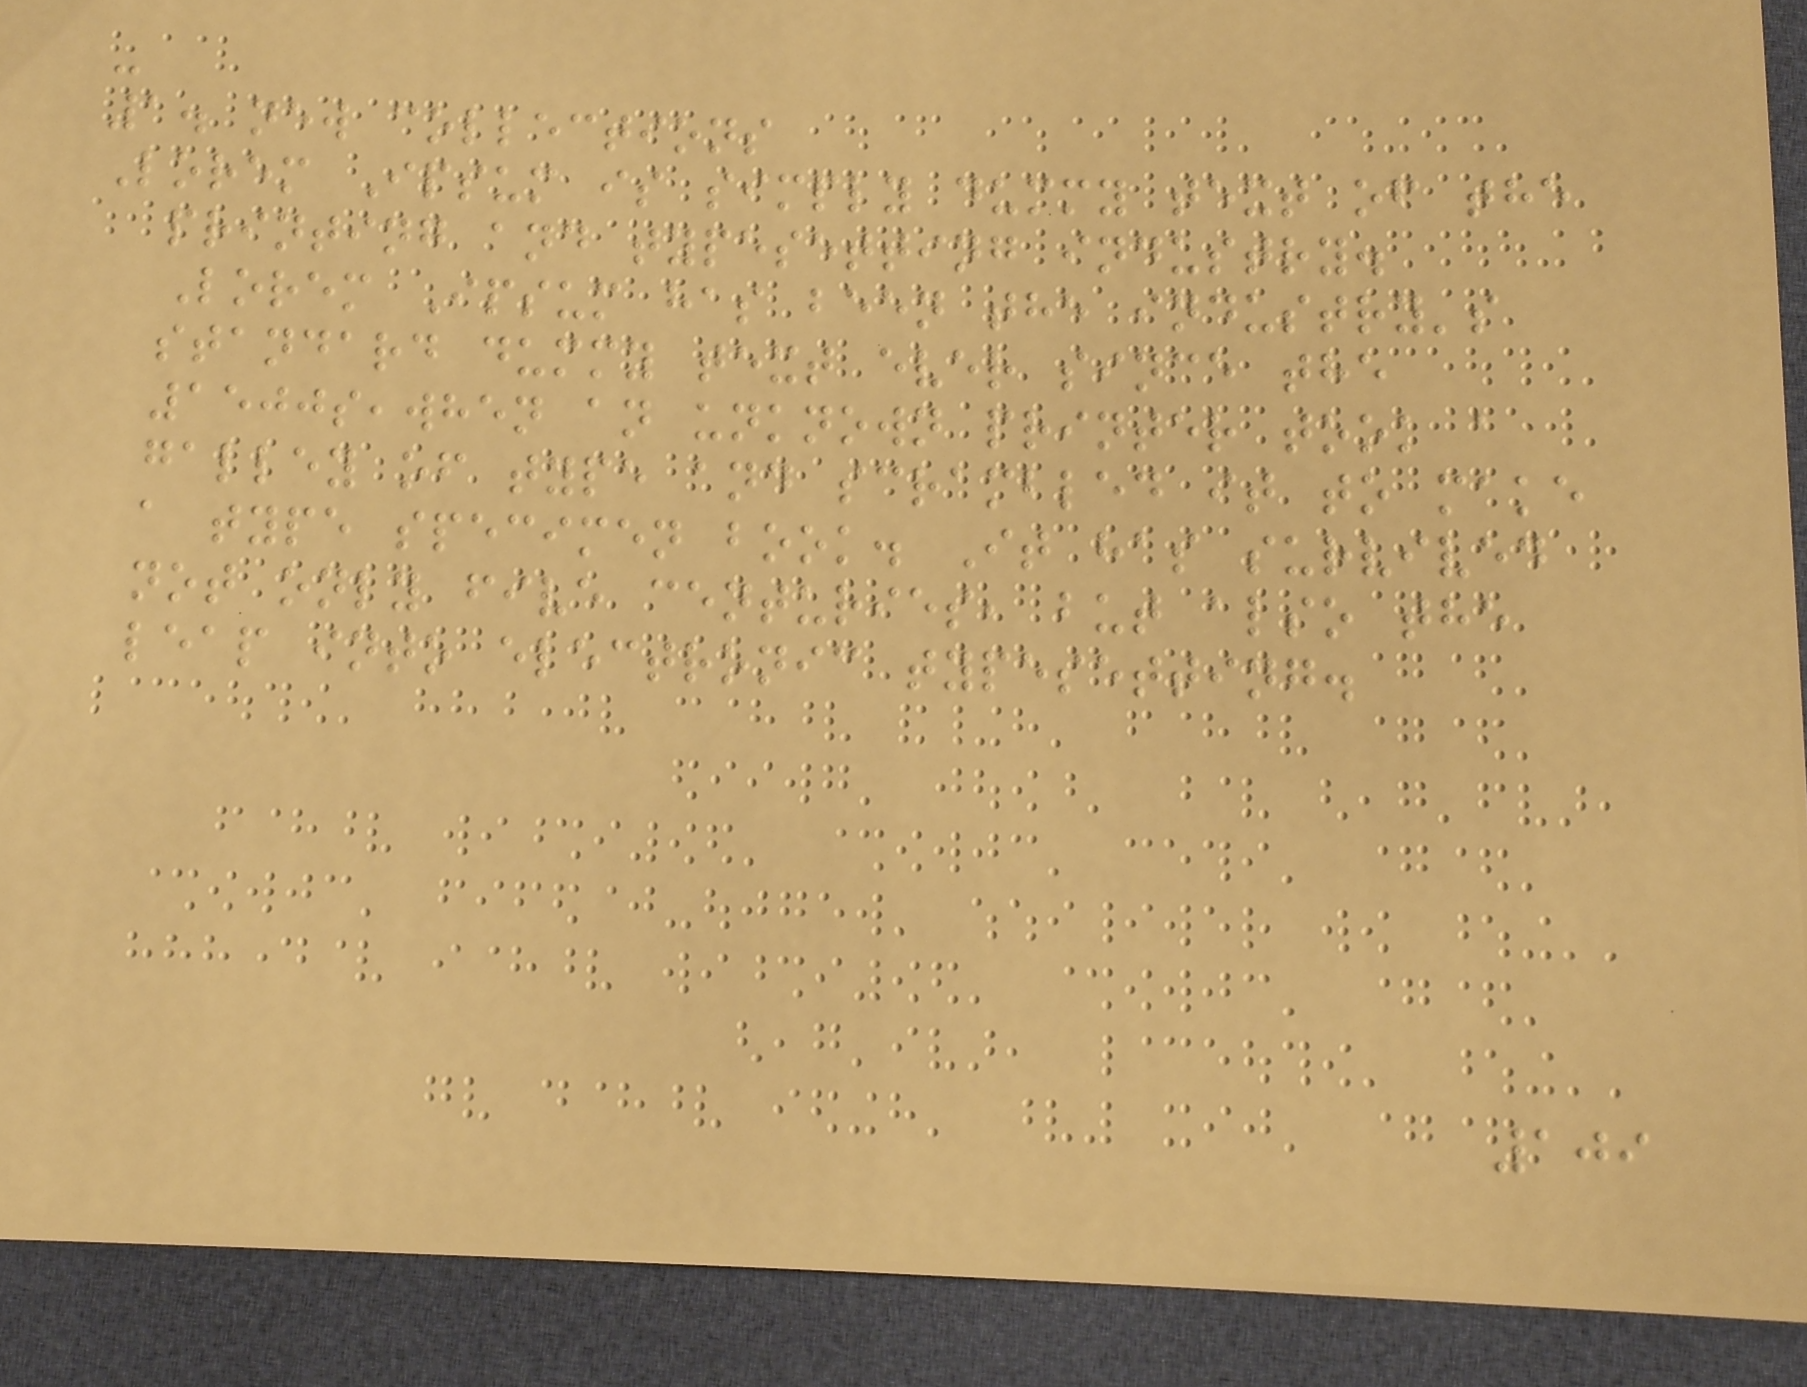-
1. new collections
Lorem Ipsum is simply dummy text of the
printing and typesetting industry.
Lorem Ipsum has been the industry's
standard dummy text ever since the
1500s,when an unknown printer took a
galley of type and scrambled it to make
a type specimen book. It has survived
not only five centuries, but also the
leap into electronic typesetting.
109
